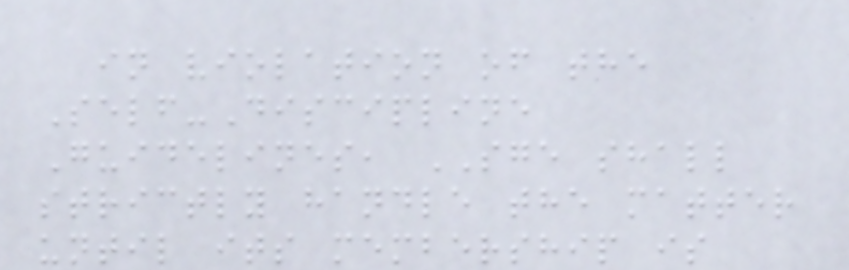in violation of the
Self-Discipline
Guidelines, SGE shall
strictly handle the matter
until its membership is
